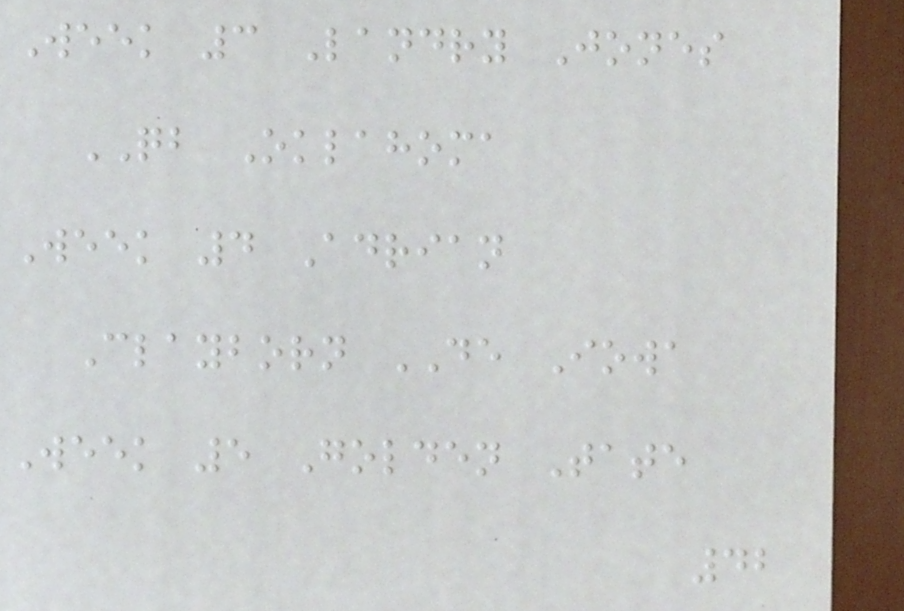Week 3 Landry Jones
QB Oklahoma
Week 4 Adrian
Clayborn DE Iowa
Week 5 Golden Tate
42
